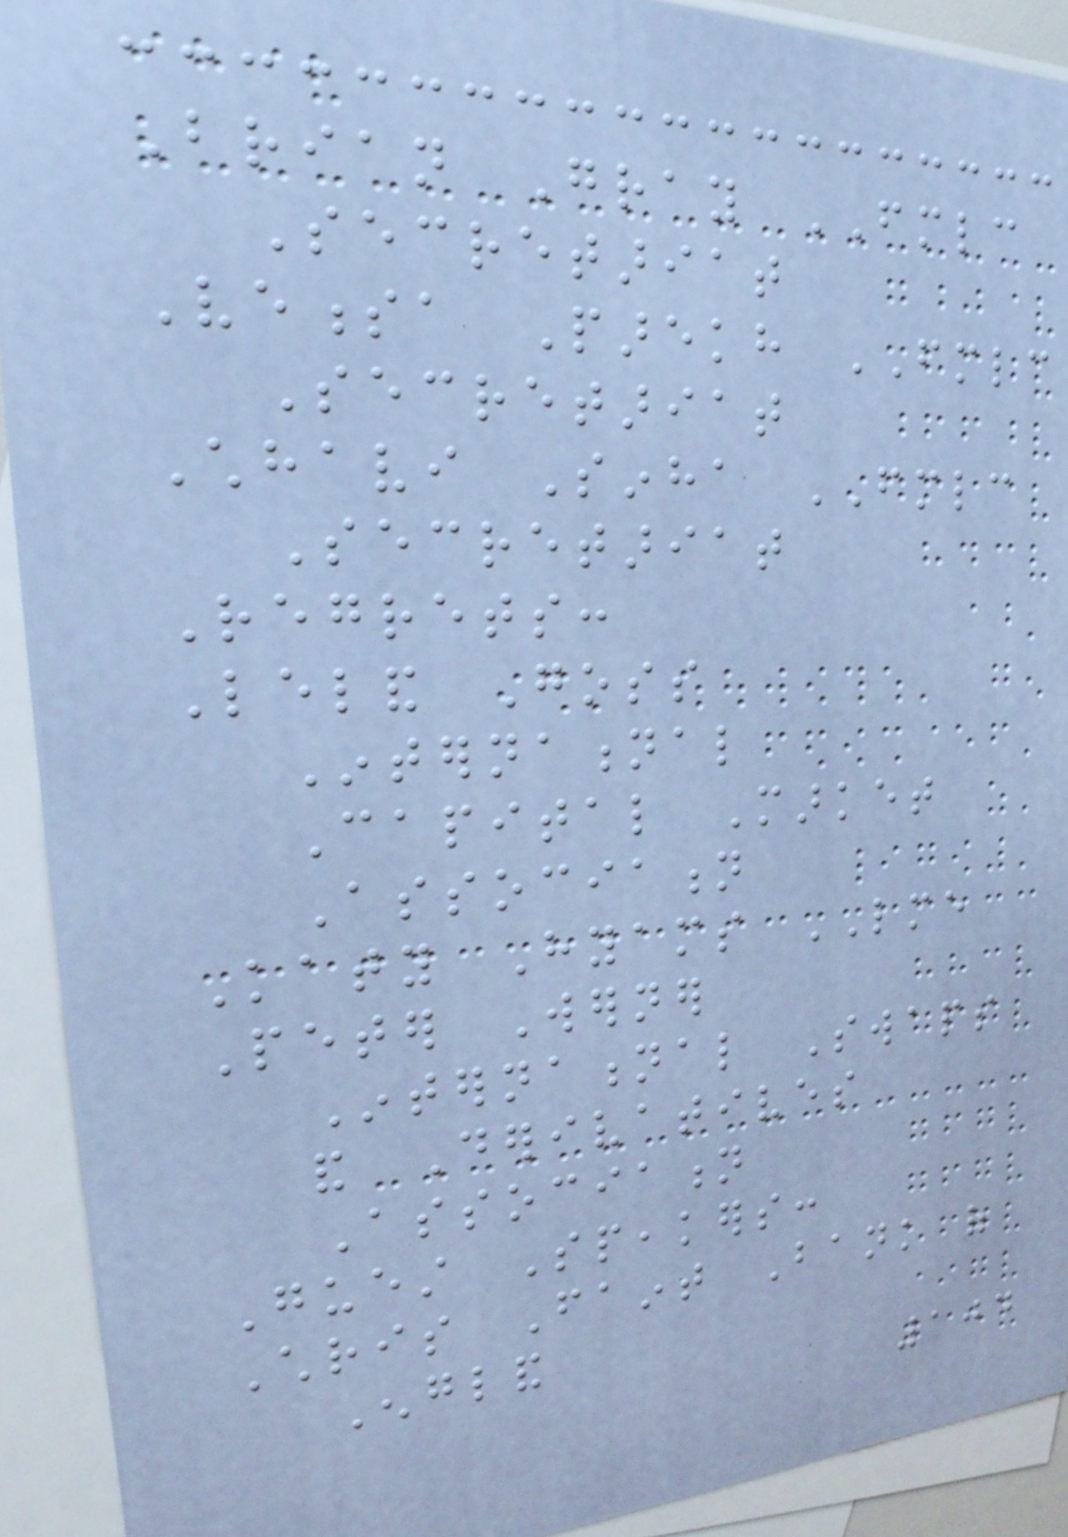Brian Gray FMLC
Secretariat
Venessa Parekh FMLC
Secretariat
Chhavi Sinha FMLC
Secretariat
Regrets:
Leland Goss
International
Capital Market
Association
Katy Hyams LME
Peter Werner
International Swaps
and Derivatives
Association
Guest Speakers:
Chris Faint Bank of
England
104
